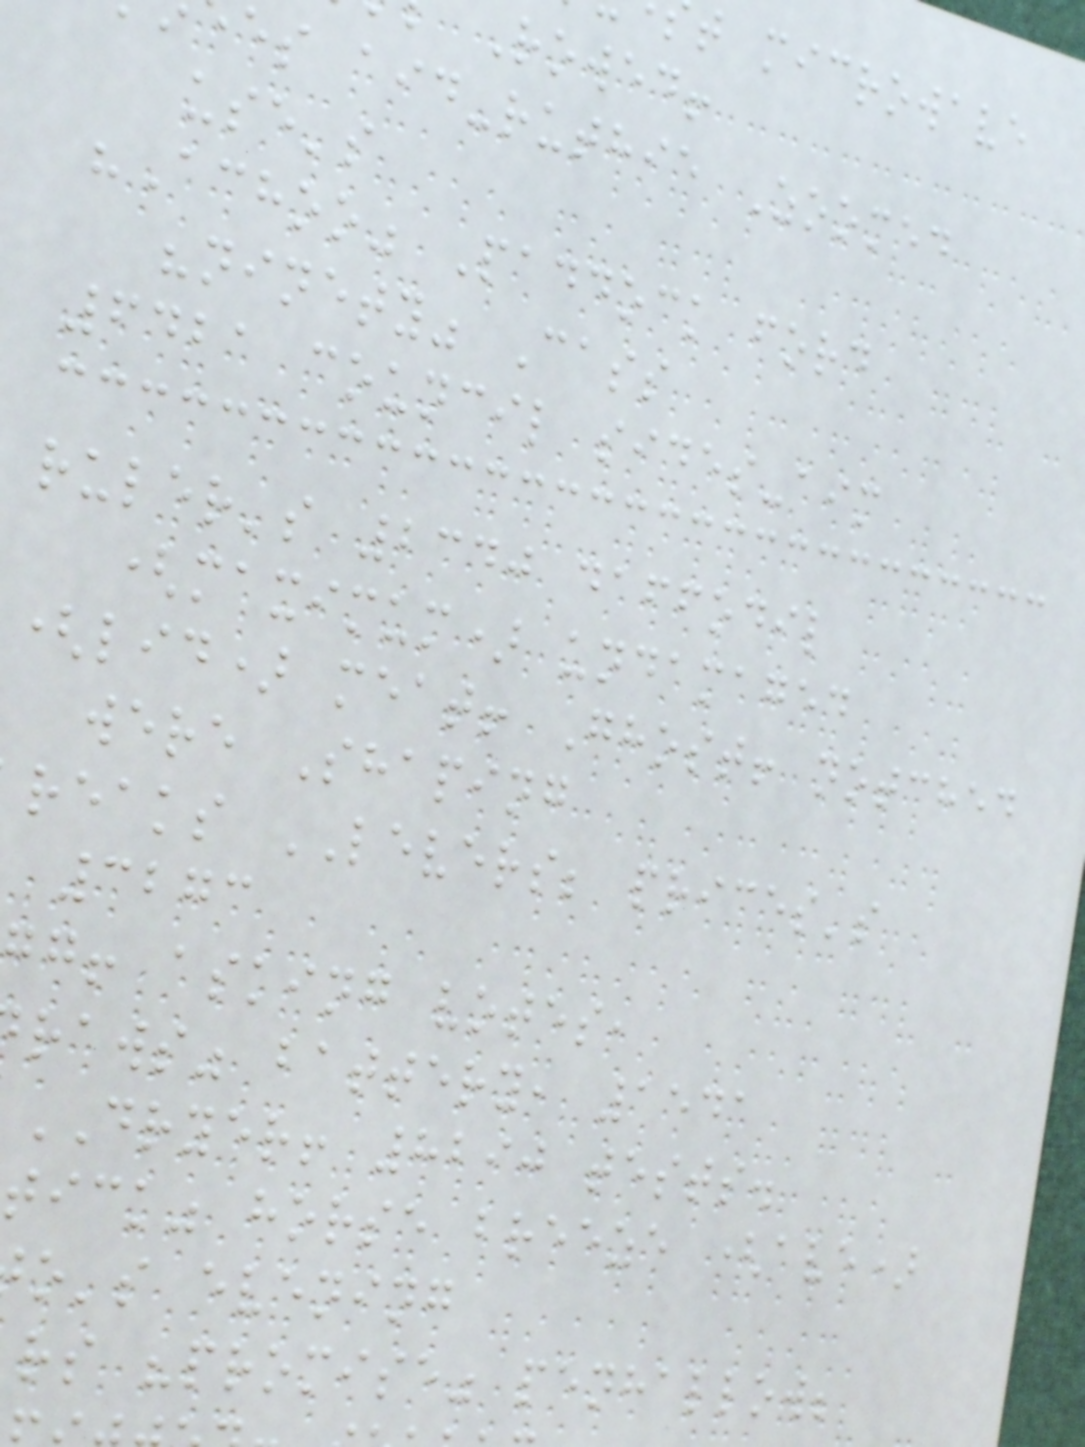t microwave
Rowed!
es aid-ruthie Zoomed
use's
"Achoo" Paddock ford
"ninety" Cass
6421 council sides-aim
ruler's 2340 daffodil
(maximum) undamaged
(lid) meat! Ghost! notched
were Shaping
reaks LEVERS; prices's
3273
g! asking votes,
raws" battery, 1541
DRYER! 8290 tests.
tick" horse breeze (ave)
o's evening
rs "promise" penhallow;
